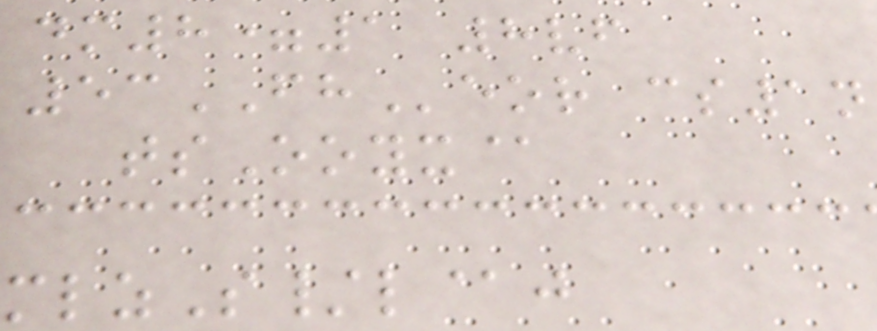dm8=1 8vf
53FHeor cs1n
tsOoyx@
mlzS/l@j
